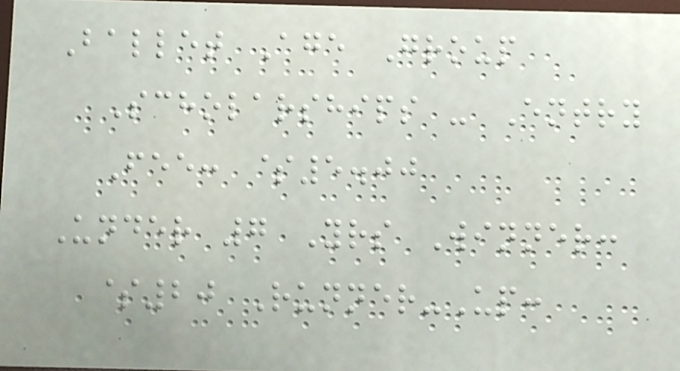Ballet Age Group
Scholarships - Entry
Fee: $5.00
Under 7 Yrs Winner:
$20 Runner-Up:
